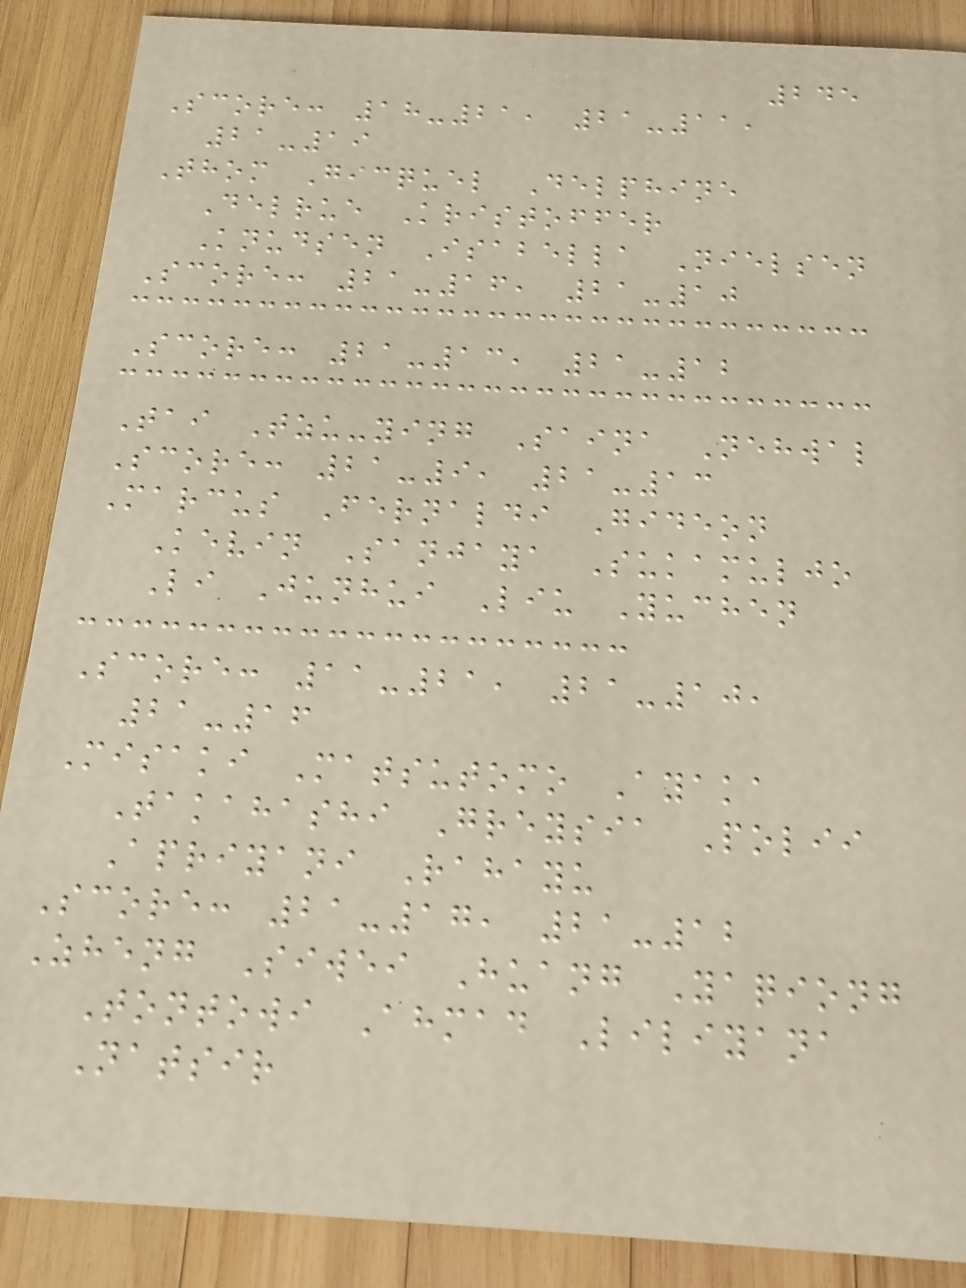245
Score: 18-21, 21-11,
21-19
Thom Gicquel Delphine
Delrue Kristoffer
Knudsen Isabella Nielsen
Score: 21-16, 21-10
Score: 21-13, 21-12
Tai Tzu-ying Saina Nehwal
Score: 21-9, 21-13
Marcus Fernaldi Gideon
Kevin Sanjaya Sukamuljo
Li Junhui Liu Yuchen
Score: 11-21, 21-10,
21-16
Misaki Matsutomo Ayaka
Takahashi Greysia Polii
Apriyani Rahayu
Score: 21-17, 21-12
Zheng Siwei Huang Yaqiong
Tontowi Ahmad Liliyana
Natsir
